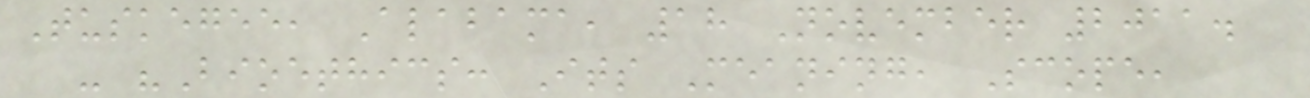Tuskegee, Alabama, 18 November 2011.
- "Bioethics: Its Meaning, Scope,
